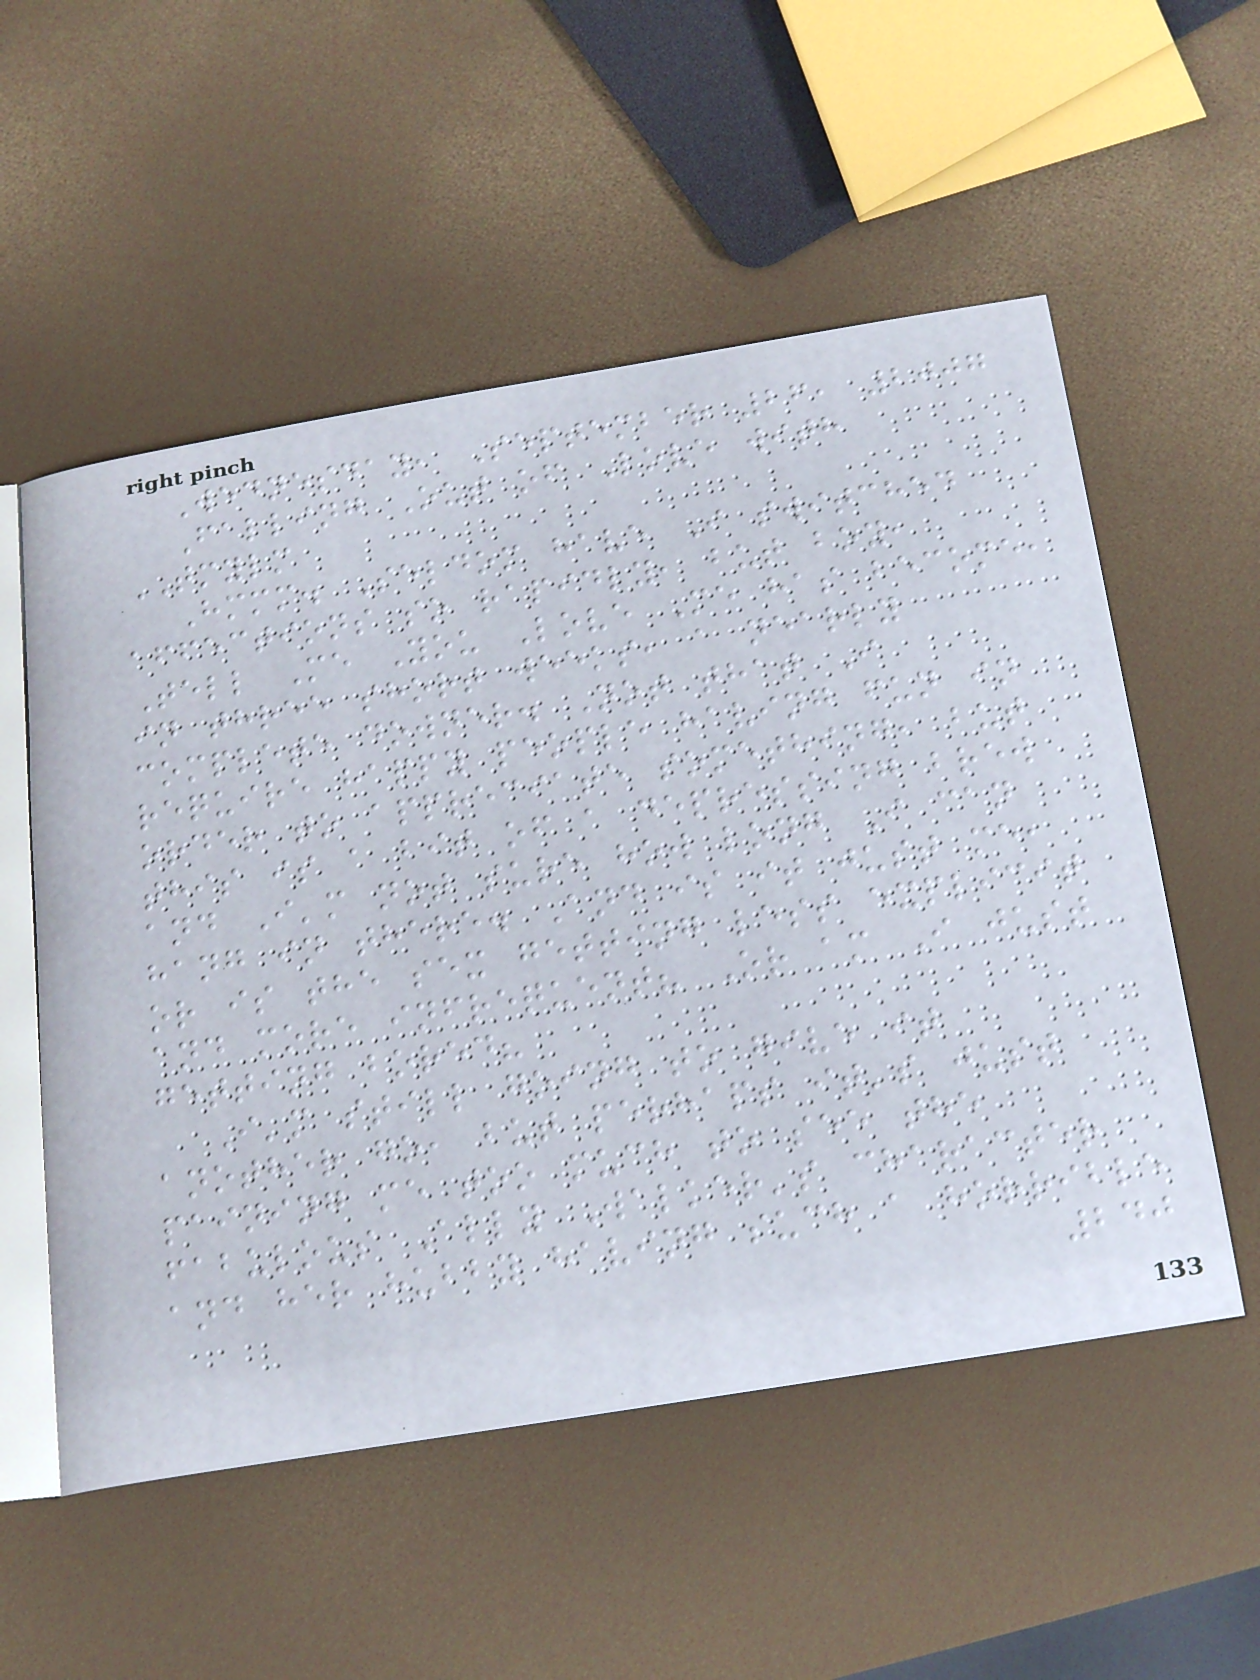Wednesday, September 26, 2007
Falling Out of Love with
TMYLM
Hmmm. Seldom have I switched
affections so rapidly, but boy,
Tell Me You Love Me has become,
in three short weeks, a nearly
complete downer. Not that I
require happy people having fun in
order to appreciate something, but
this is a bit of a depressing brew
and I'm not sure how long I can
hang in there. And is it just me,
or is the sex getting less explicit
and more infrequent? Or am I just
getting bored?
I'm still going to give it
another go, but perhaps it's just
paining me too much to see the
fabulous Ally Walker's character
and her hubby having such a horrible
240
